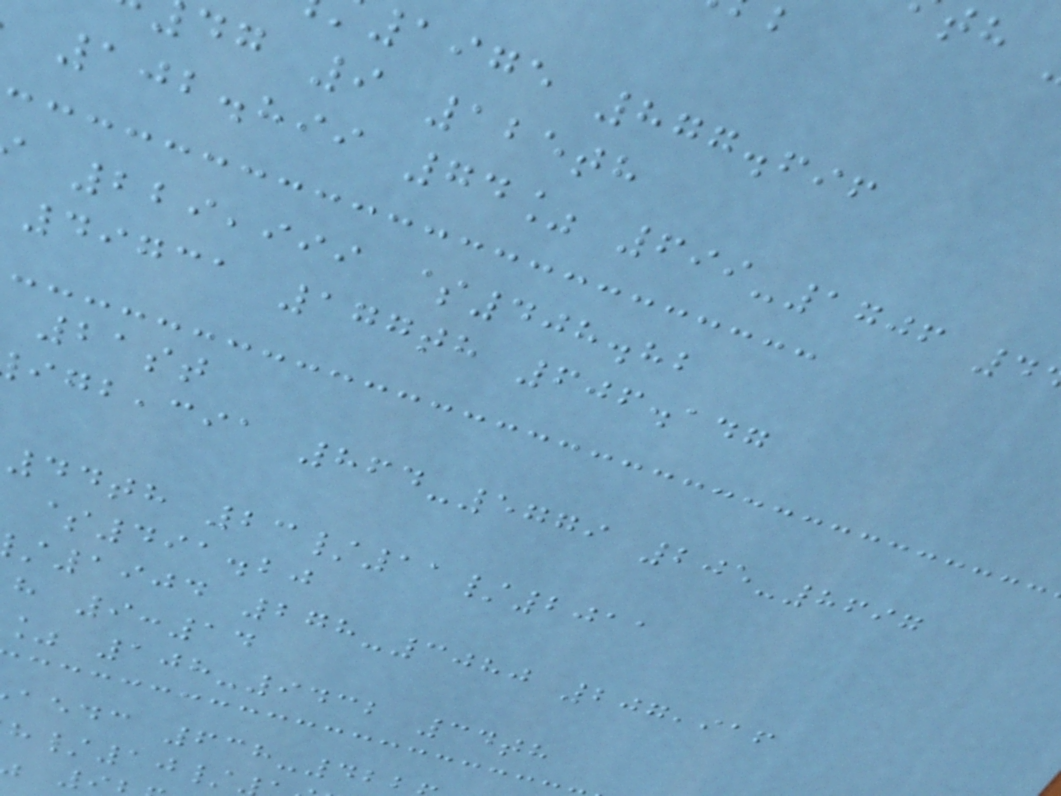1975 877.696
dg 9 125th
102.899 74% 699-1706 4
229,999 $408.82
49731 177th 606.147
21st
,cia 864-5779 205-8697
44th 23/11/2011
$491.20
1904 278-3080 207,916
h 9:14
% 108-9432 34th
aedc 638-42
